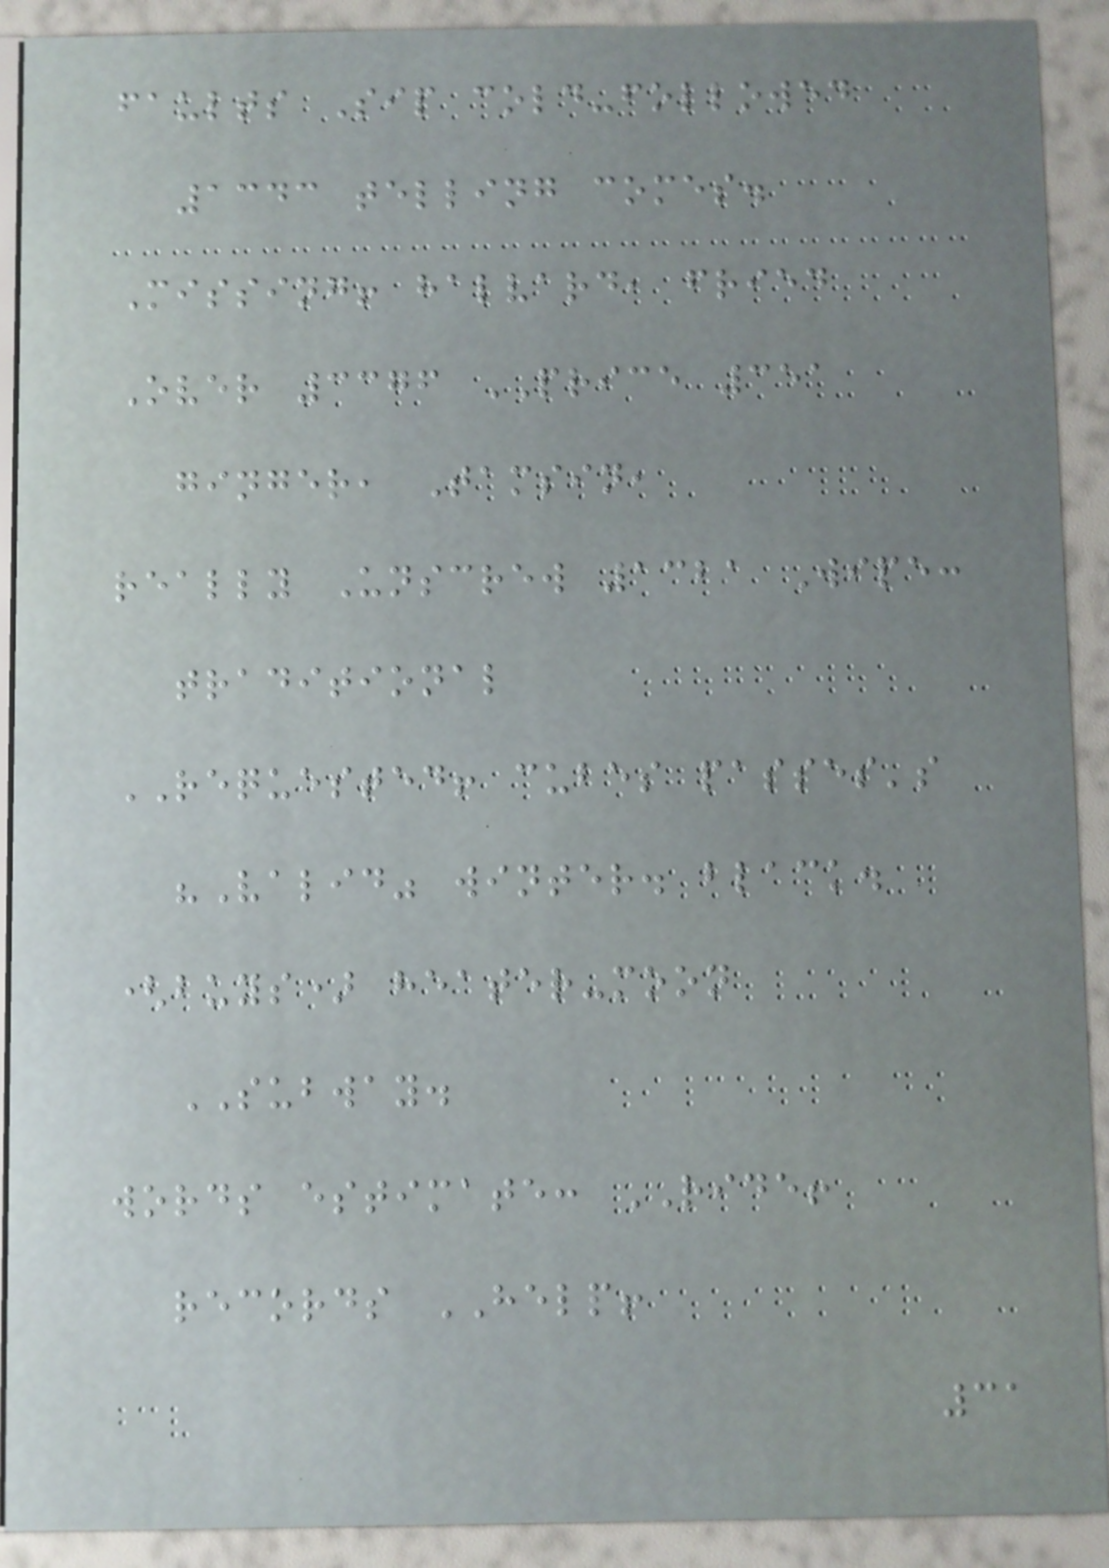faults Sip cold-followed
1343 telling comes.
Missing! halvard, fried
Over 3376 PRICE 351
ginger, Tamsin,
really Unscrew 1321 Wipe:
traditional
REQUESTED! cubes passes's
"Valid" winter. black.
(buys) heater-moon
SUBWAY.
words estimate: RIDE!
records HELP!
31
